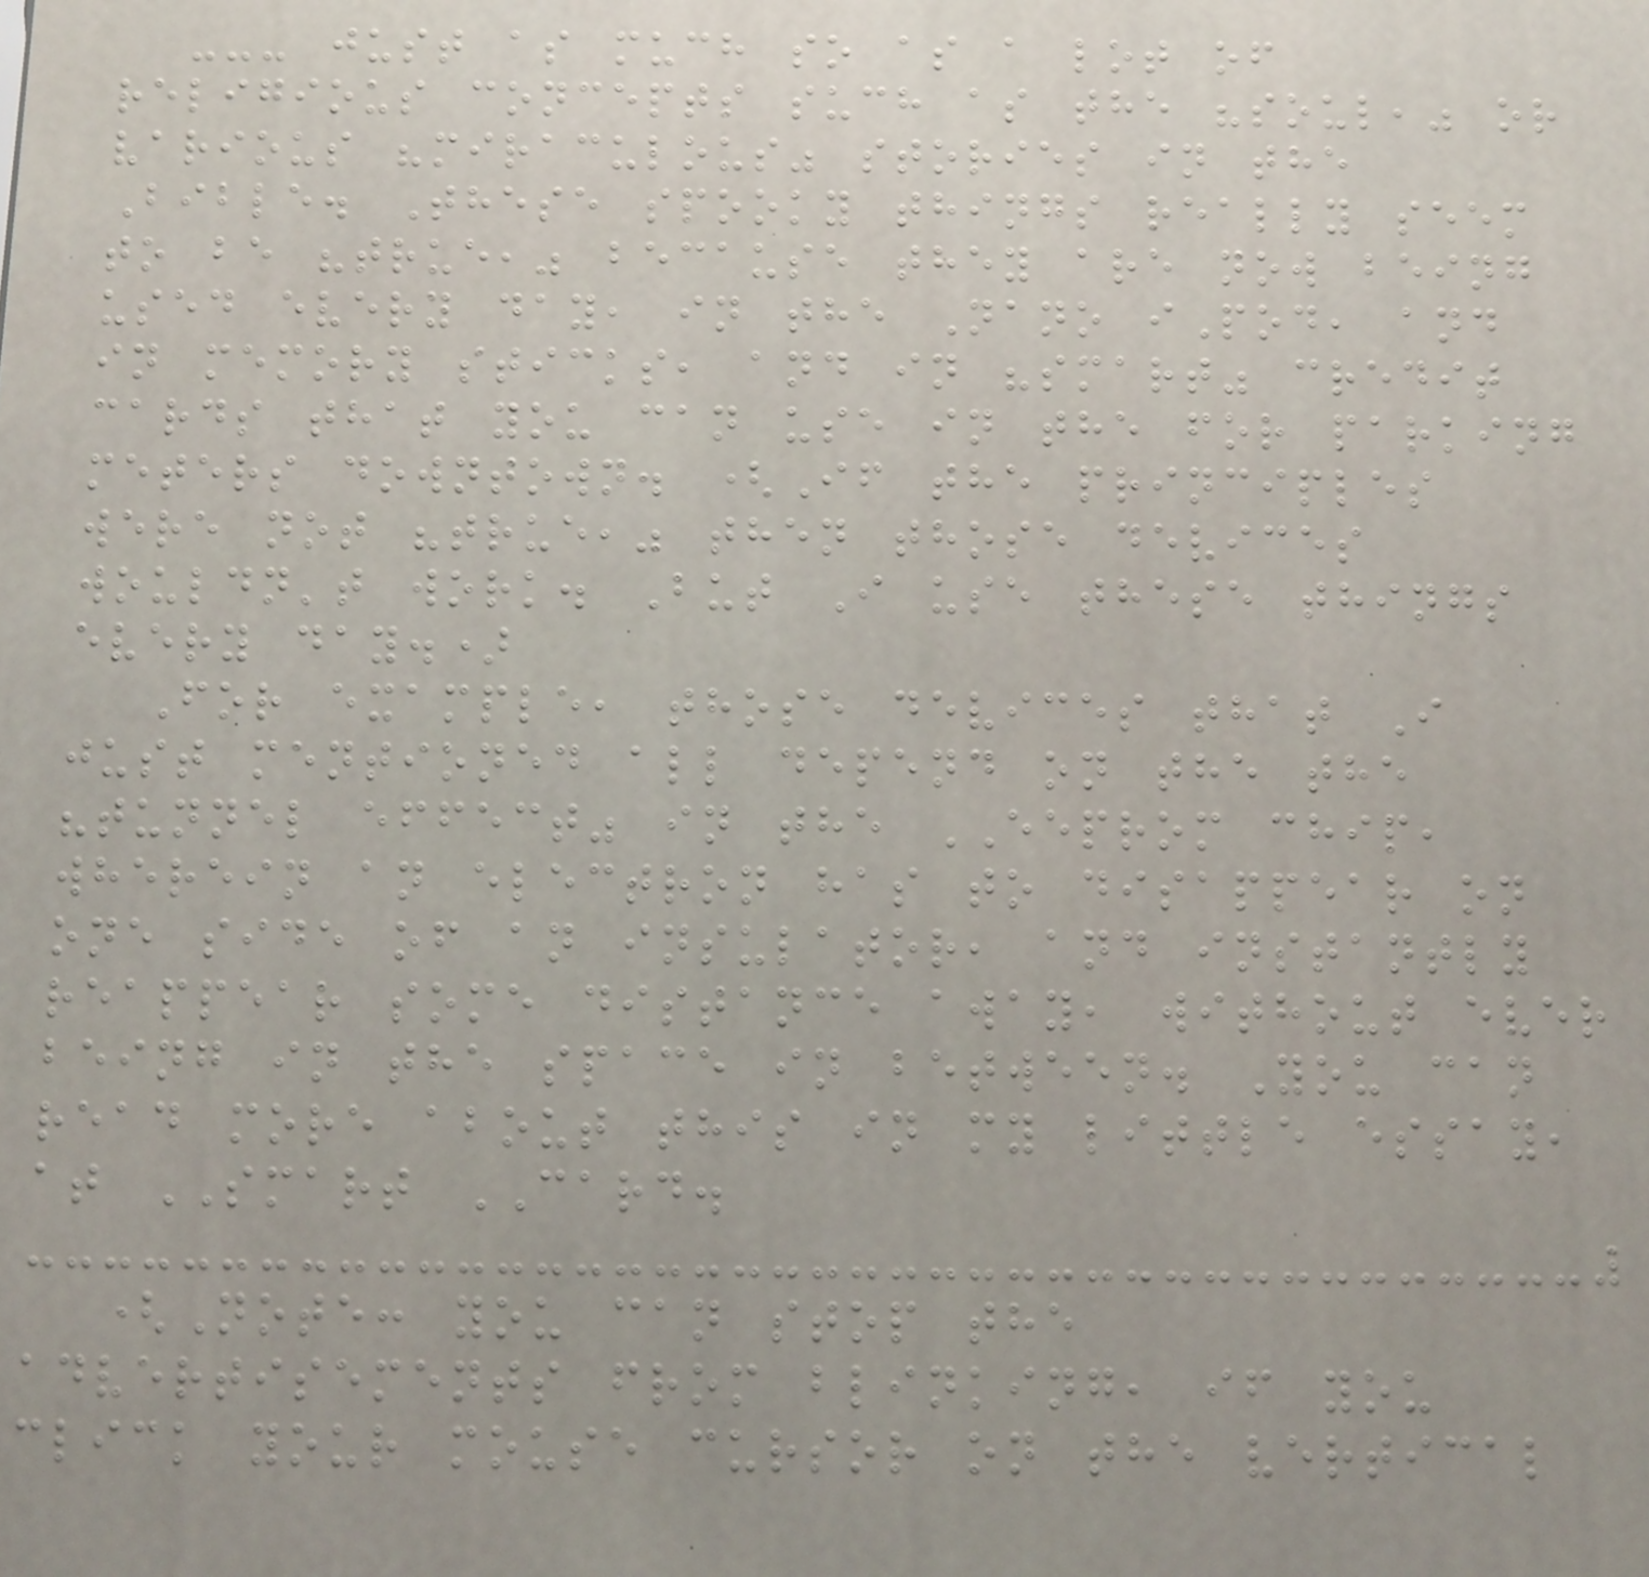--- just as much so as a lot of
religious concepts such as the "soul," or
various "miraculous" stories in the
Bible. These spooky things really seem
to be "true," because they are now being
used every day, in the Nano iPod, and
in memory sticks, and in "smart" credit
cards that you can use in the for parking
meters downtown. (If the principles
were not "true," then those devices
wouldn't work. But I use these things
every day.)
For example, those devices that I
just mentioned all depend on the the
"tunnel effect" in the EEPROM chip,
wherein an electron has to disappear on
one side of an insulator, and instantly
reappear some distance away, without ever
being in the space in between. You can
read more about this in my little essay,
at SMART CARD.
(Note: you can stop the
advertisements from blinking, if you
click your mouse cursor on the vertical
